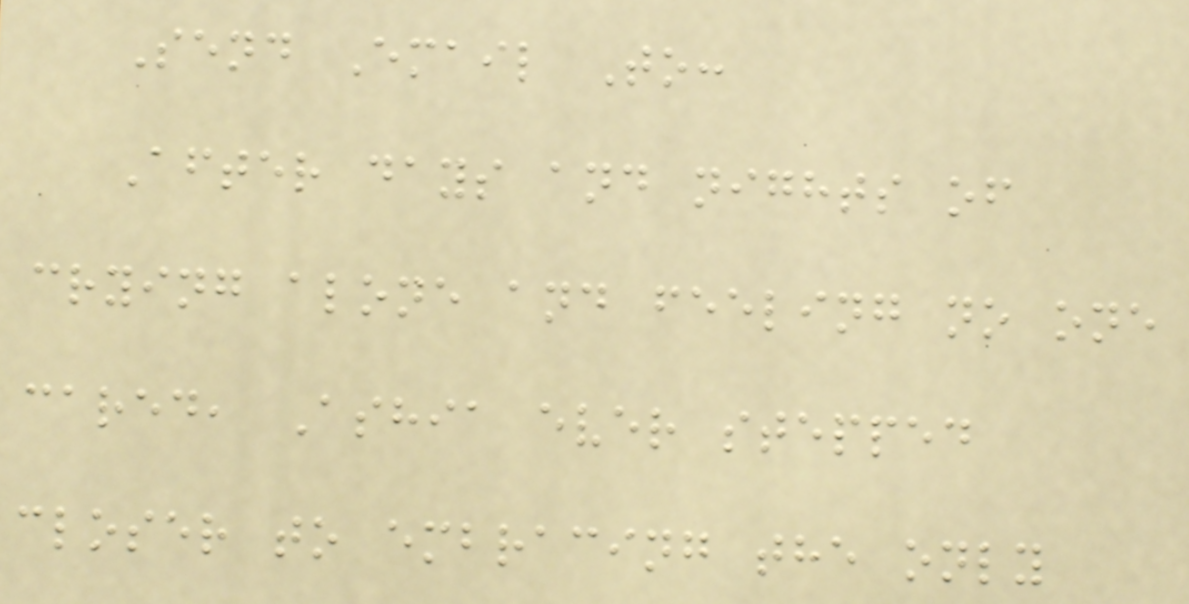Send Email To:
After days and nights of
crying alone and feeling no one
cared, Ashia ever stepped
closer to embracing the only
